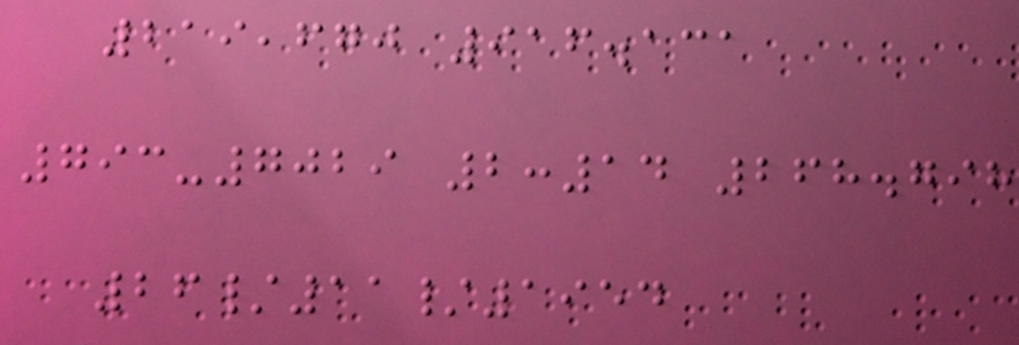219,670 916.131
793-7029 2:14 268.798
26/11/1954
